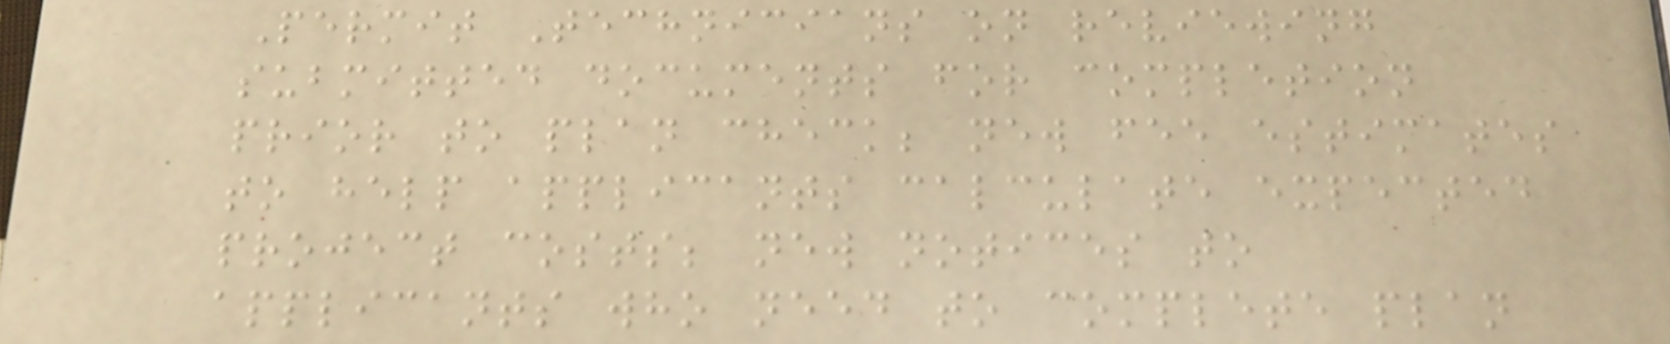Permit Technicians on reviewing
submitted documents for completion
prior to plan check; new fee estimates
to help applicants calculate expected
project costs; new notices to
applicants who need to complete plan
